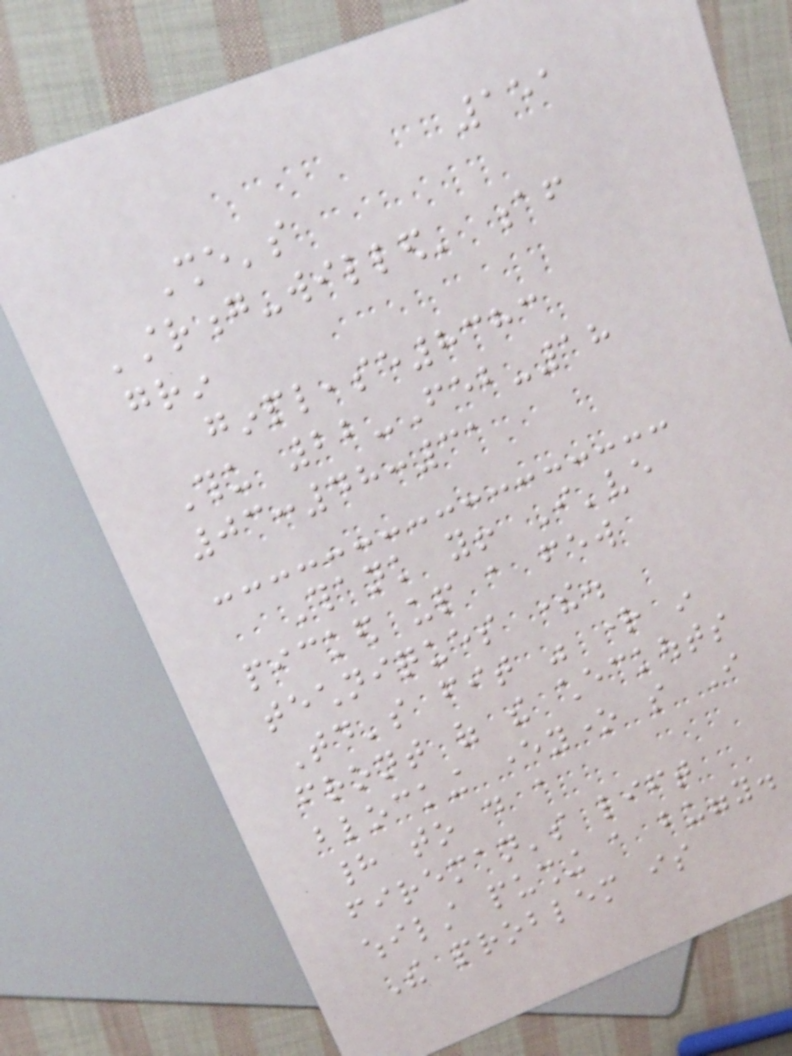151
She's
'strong-willed' af
grin
ginplease8383
Thu 22-Feb-18
03:48:31
Thank you! I've
picked up a few
techniques there.
Today's fit was right in
front of the checkouts
blocking everyone so I
had to do a
fireman's lift
whilst pushing a buggy.
The problem is
